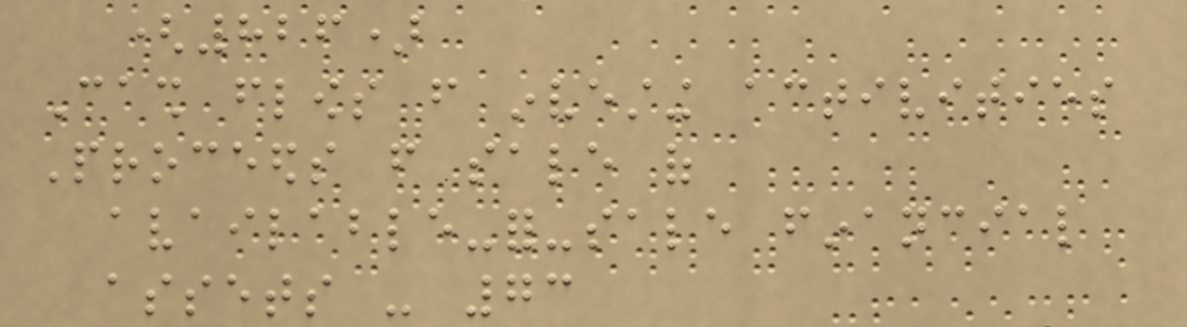(826)
Cash flows from investing activities
Proceeds from sale of
available-for-sale financial
assets - 73
